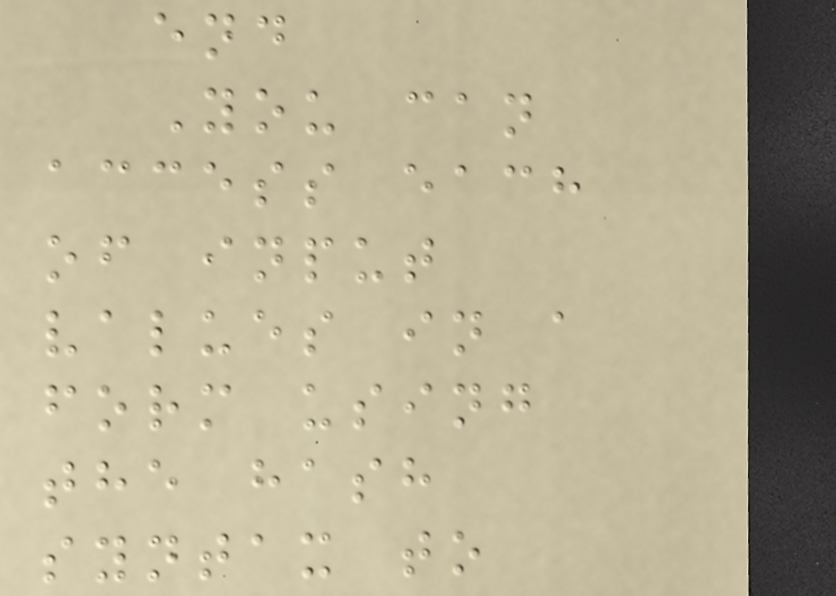end
You can
access each
of input
values in a
form using
the hash
syntax to
